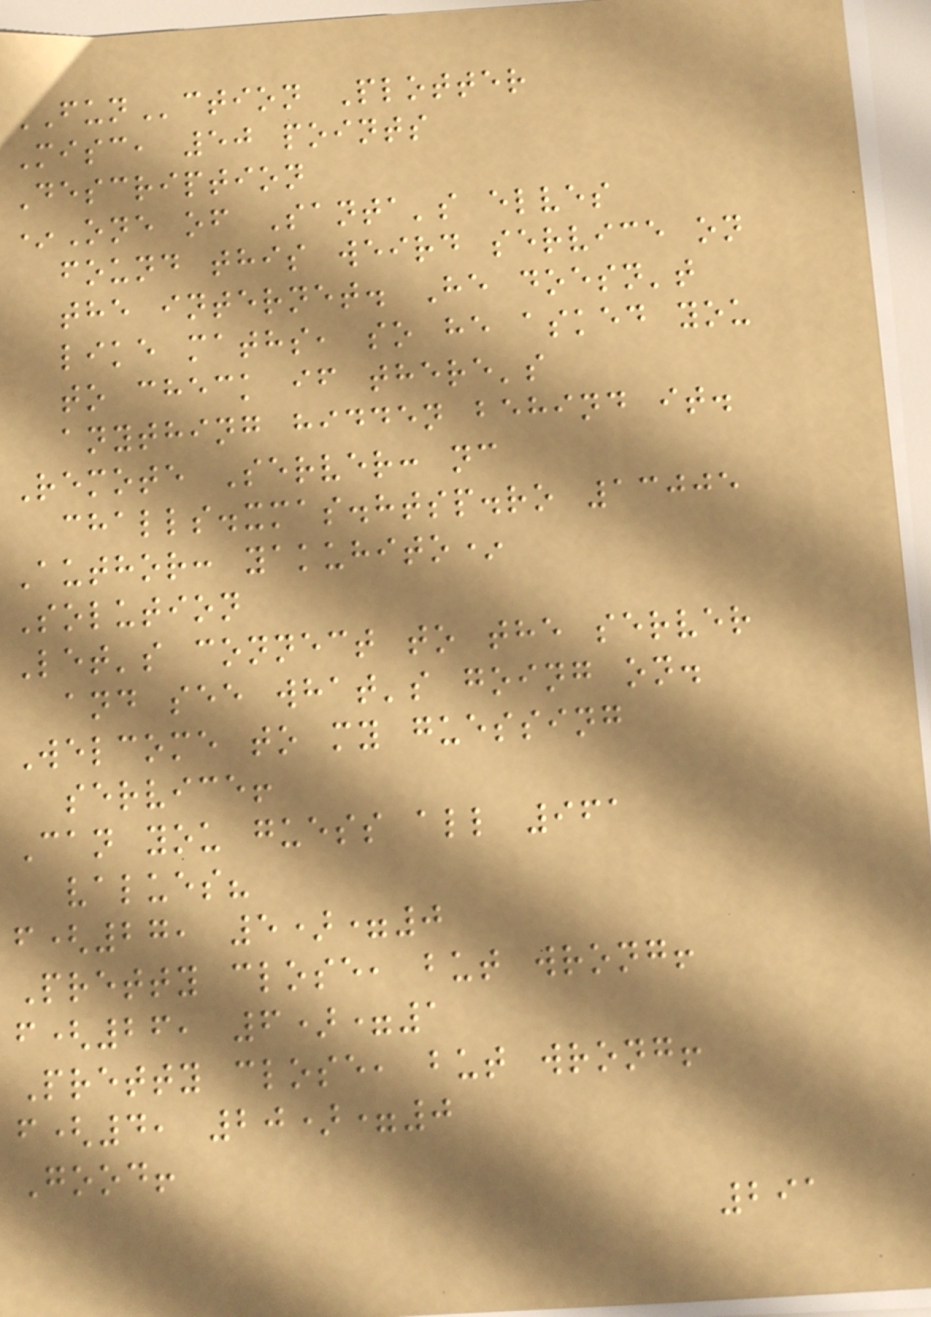FUNction Plotter
Misc, 50 points
Description
*One of Santa's elves
found this weird service on
the internet. He doesn't
like maths, so he asked you
to check if there's
anything hidden behind it.
Remote Server: nc
challs.xmas.htsp.ro 13005
Author: yakuhito*
Solution
Let's connect to the server
and see what's going on.
Welcome to my guessing
service!
Can you guess all 961
values?
f(27, 5)=0
Pretty close, but wrong!
f(26, 6)=1
Pretty close, but wrong!
f(4, 20)=0
Good!
291
